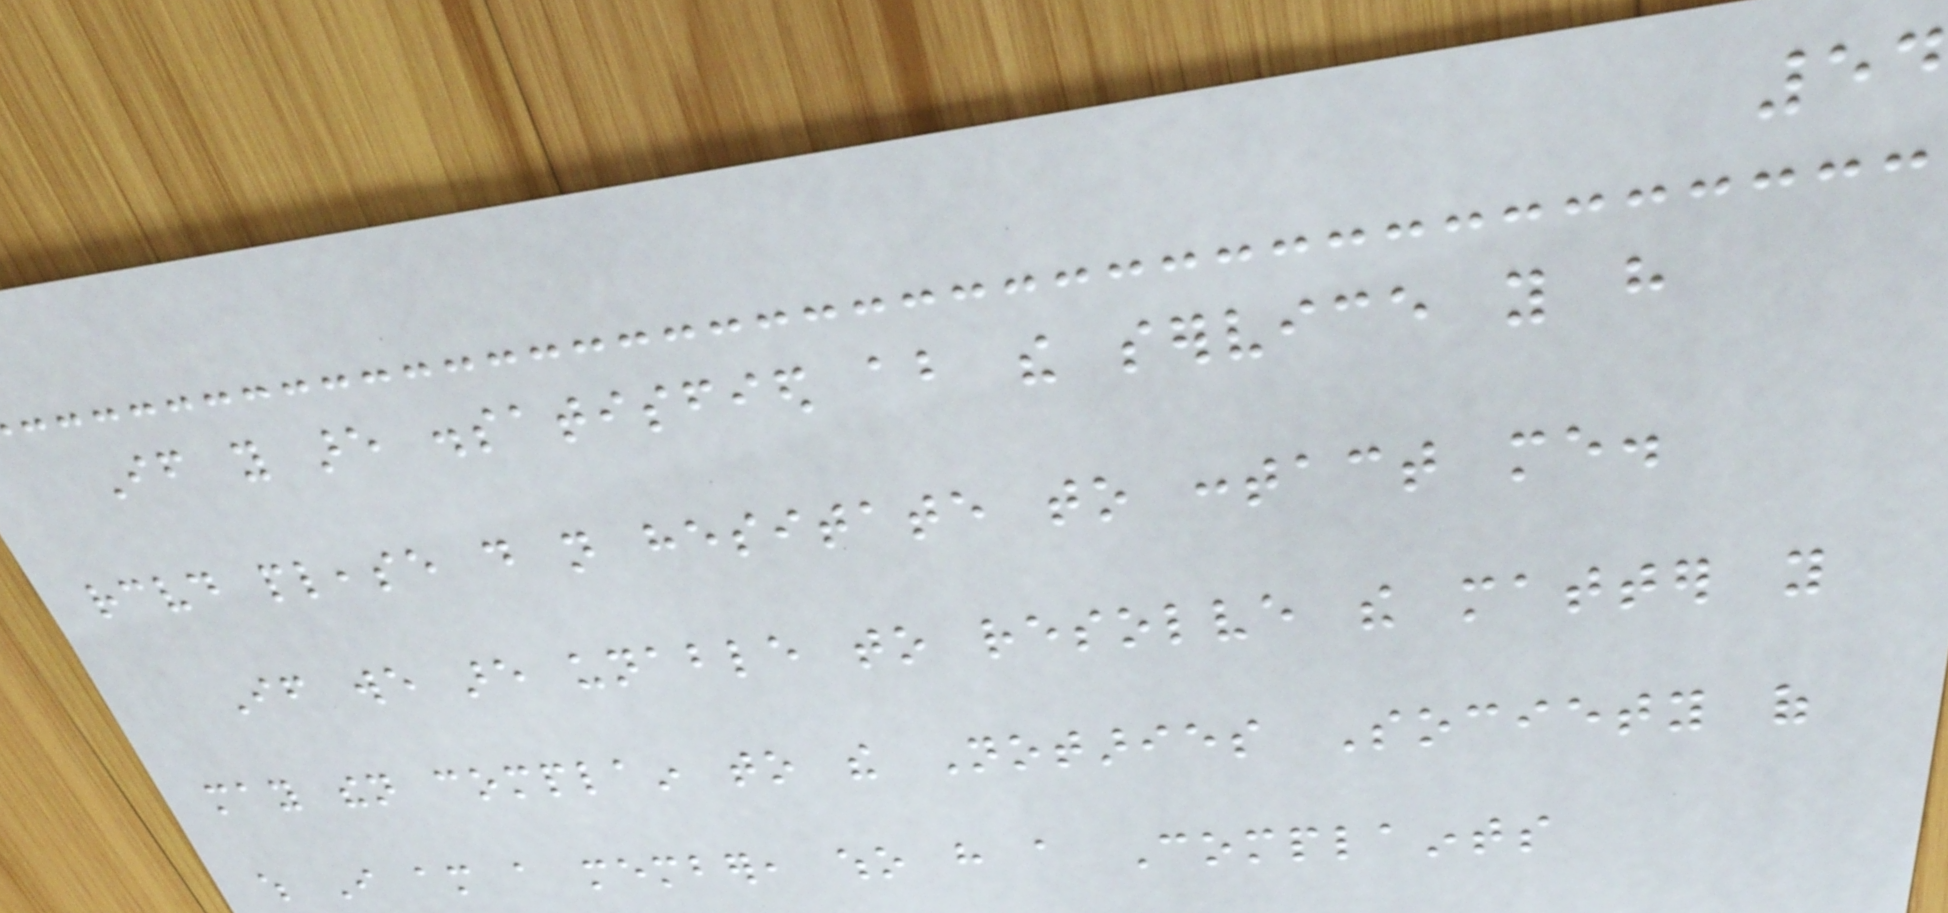54
If you are dissatisfied about the service you have
received please do not hesitate to contact me.
If we are unable to resolve the matter you
may then complain to the Notaries Society of
which I am a member, who have a Complaints
